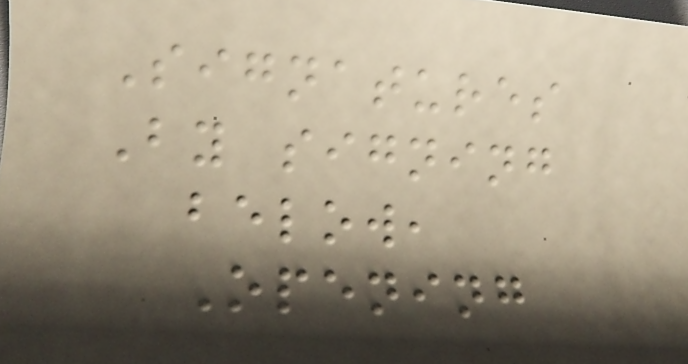Signatures
By signing
below,
Opening
